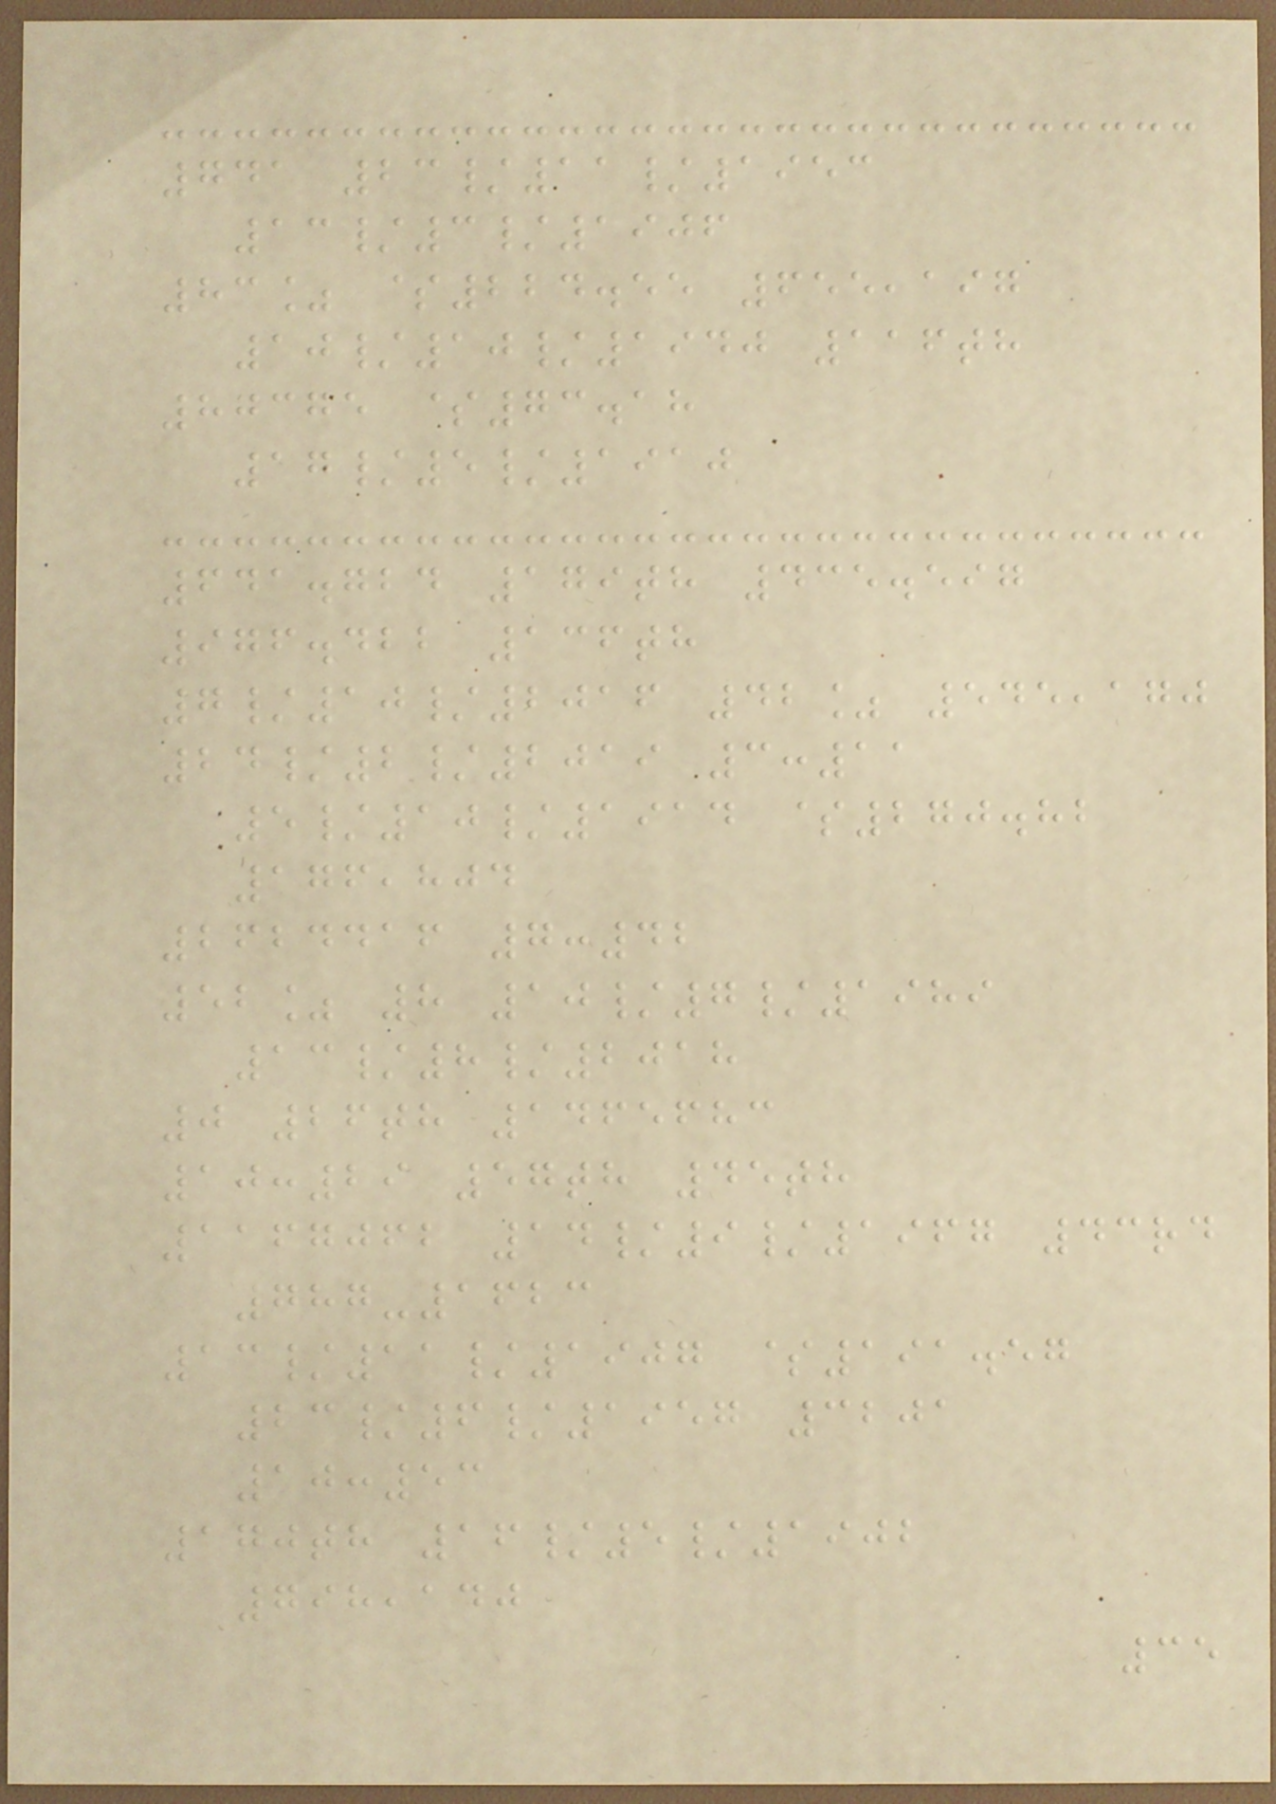741 23/11/1953
13/3/1906
83% $224.55 655,197
10/10/1940 116th
80375 $73.18
17/5/1910
641.724 179th 435.597
976.422 136th
7/10/2016 42% 545,170
24/2/2019 3:11
5/10/1914 $270.82
176,804
2624416 7:42
52% 8 10/7/1989
13/8/2018
0 26th 1465683
10:29 57th 45th
1167062 14/9/1967 43rd
787-1623
13/11/1907 $191.57
23/6/1957 3201
10:53
170th 16/5/1902
798,140
35
